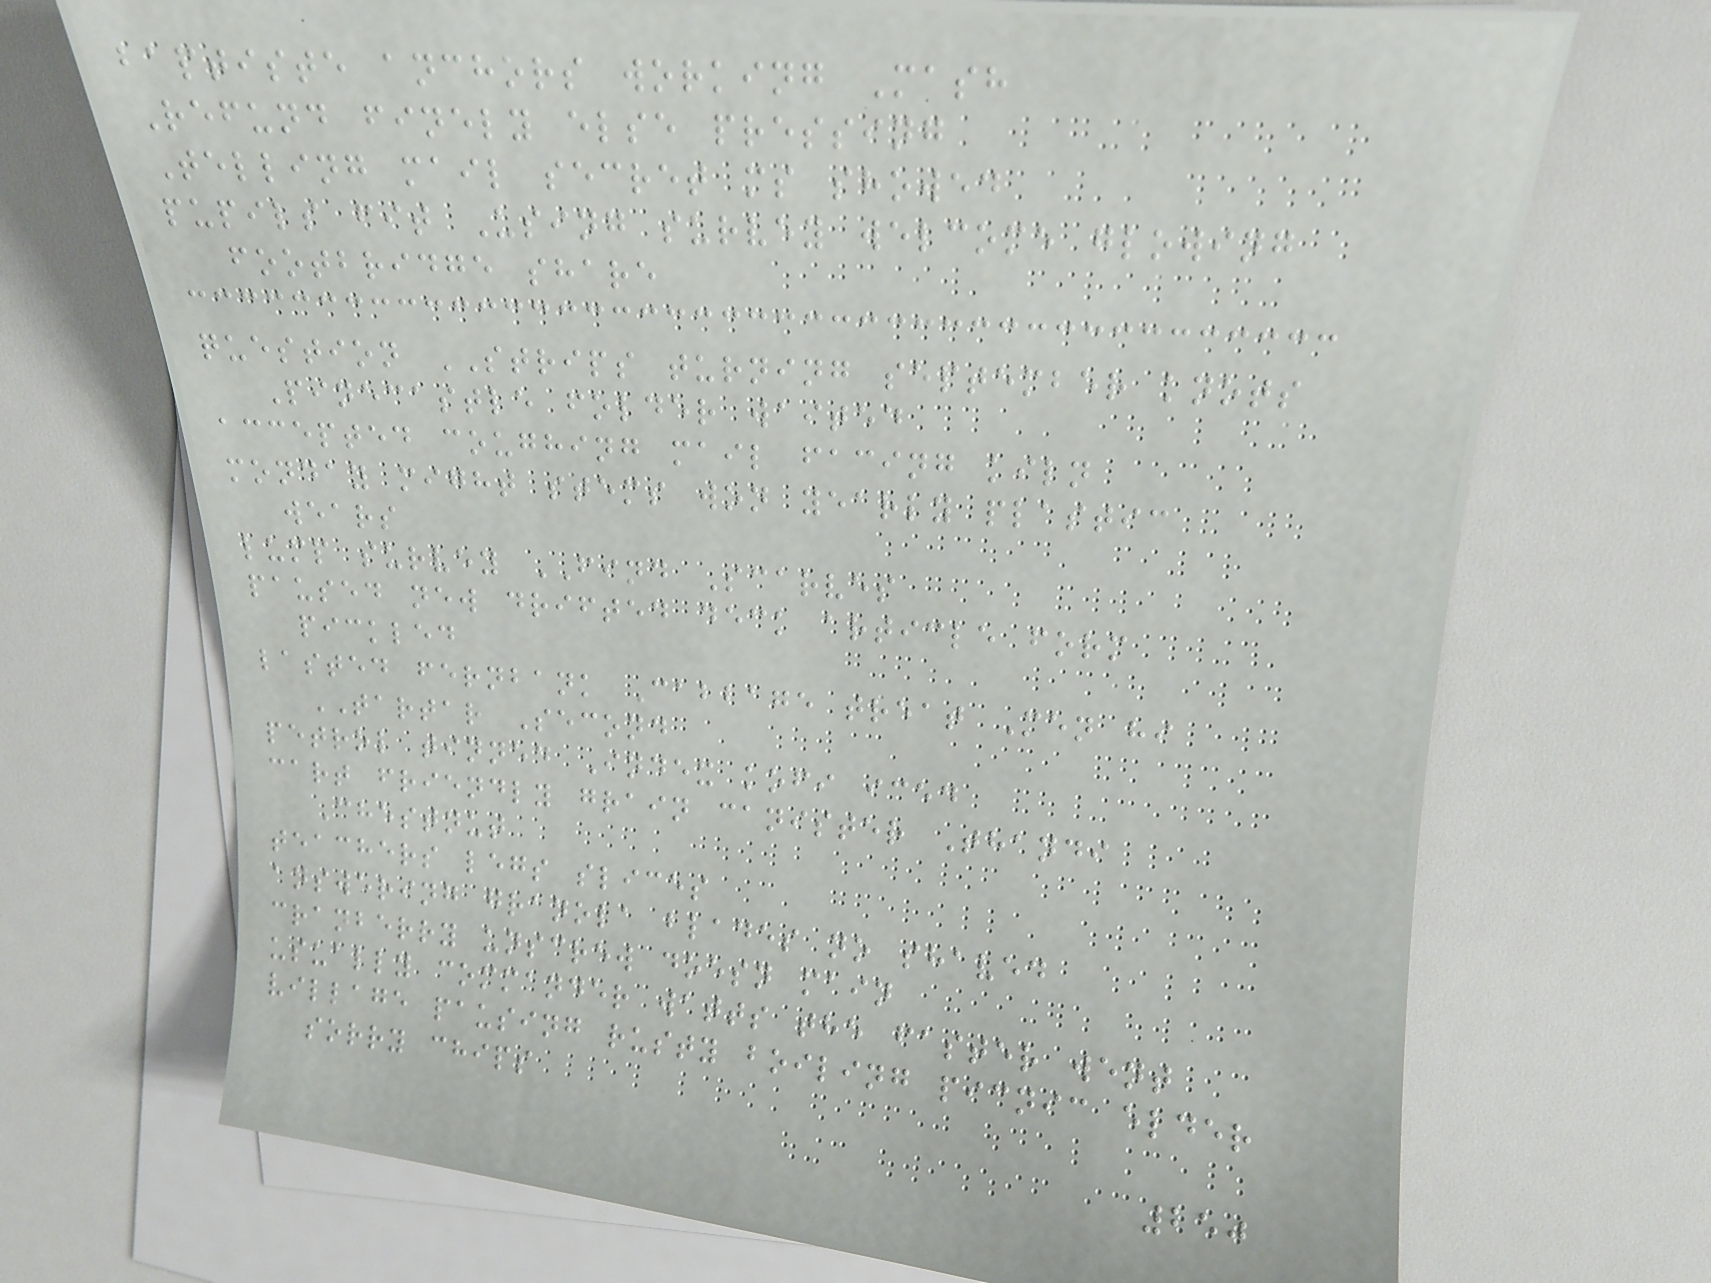baptiste anchors working Mash
Refund finely else pressing
Telling mail secret ms showed
pupils fit Using survey welcome glowing
footbridge share
question STRIPS turning september knots
Pinecastle folder waited
accepted coughing mail facing kiln
monday might stems won yearly plastic
wears
lump survey FIND Scarves
paused new drifted deck article form
pickled
lasted fernbank Cabbage treat Men hi
TARTAR Second
petrol tinned Index kofi iced
cart friendly grain canister Thandi
Chestnut
teachers legs slices
answering granola blades no shaved
cranberry unscrew doesn main
usually commander watts the faster went
village pausing rusty boiling picnic elder
sorry chips
250
